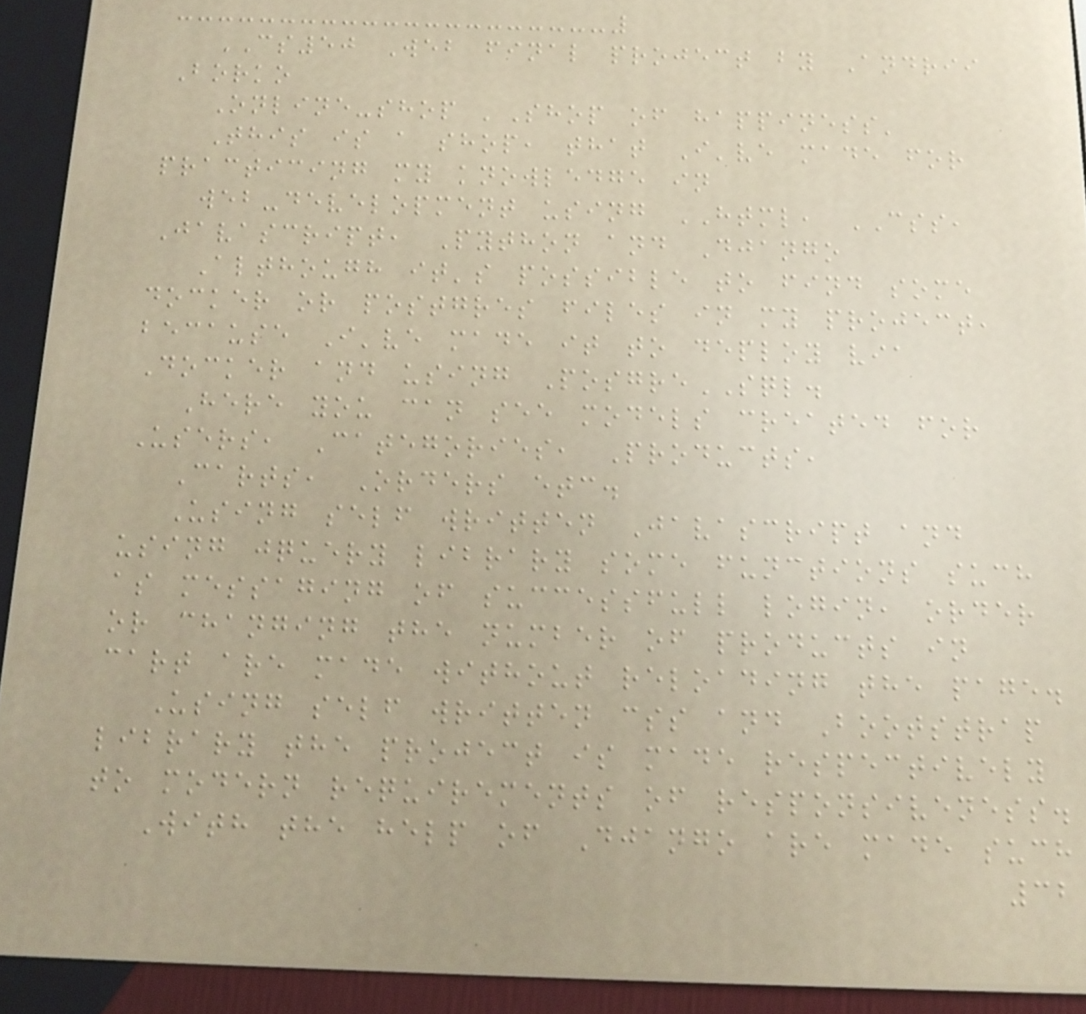CS50 Web final project by Andrii
Borko
Online-shop 'Shop of happiness'
This is a shop, that I've made for
practicing my knowledge in
web-development using HTML, CSS,
Javascript, Python and Django
Although it's possible to find some
docker or postgres files in my project,
because I've made it to deploy via
Docker and using PosgreSQL.
Here you can see models created for
Users, Categories, Products,
Carts, Orders etc.
Using self written Javascript and
using jquery library some functions such
as messaging of successfull login, order
or changing the number of products in
cart are made without reloading the page.
Using self written css and Bootstrap
library the project is made respectively
to modern requirements of responsiveness.
With the help of Django are made such
32
